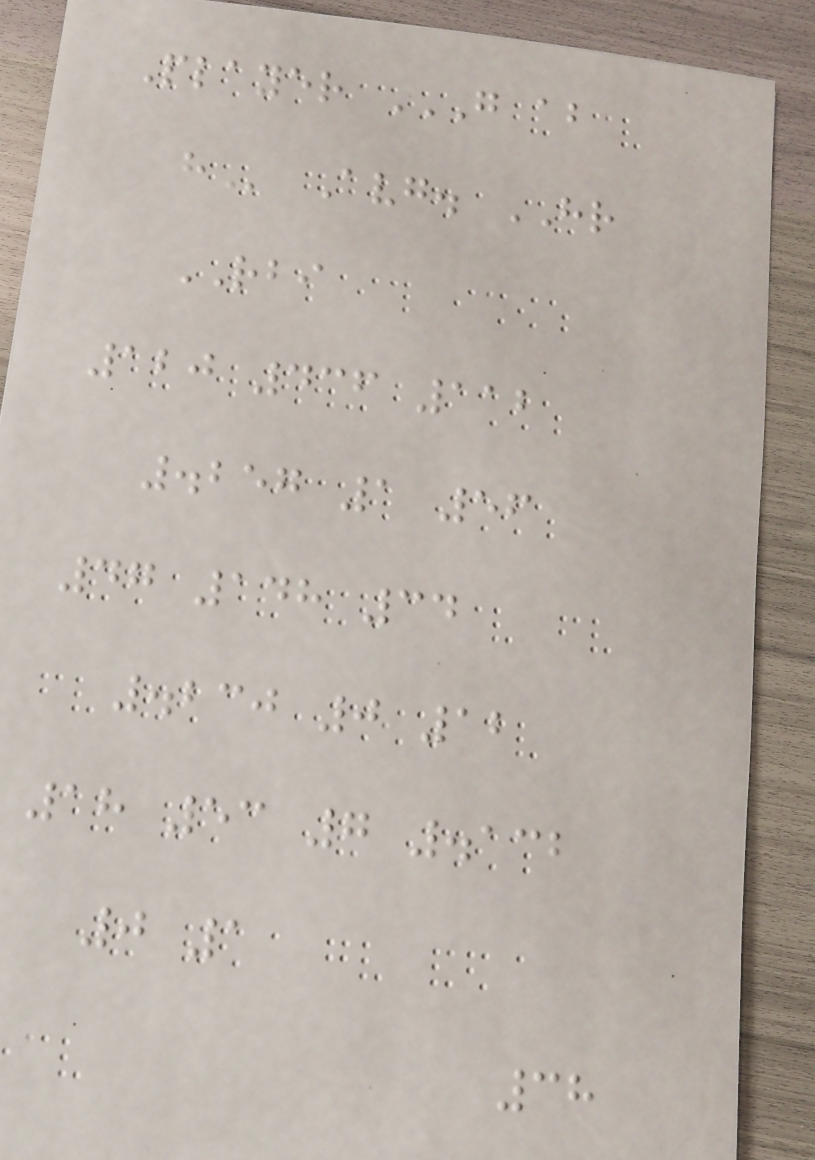Player G AB
H Avg. HR
RBI
120 436 112
.257 1 56
47 148 34
.230 0 12
18 53 7 .132
0 1
38
